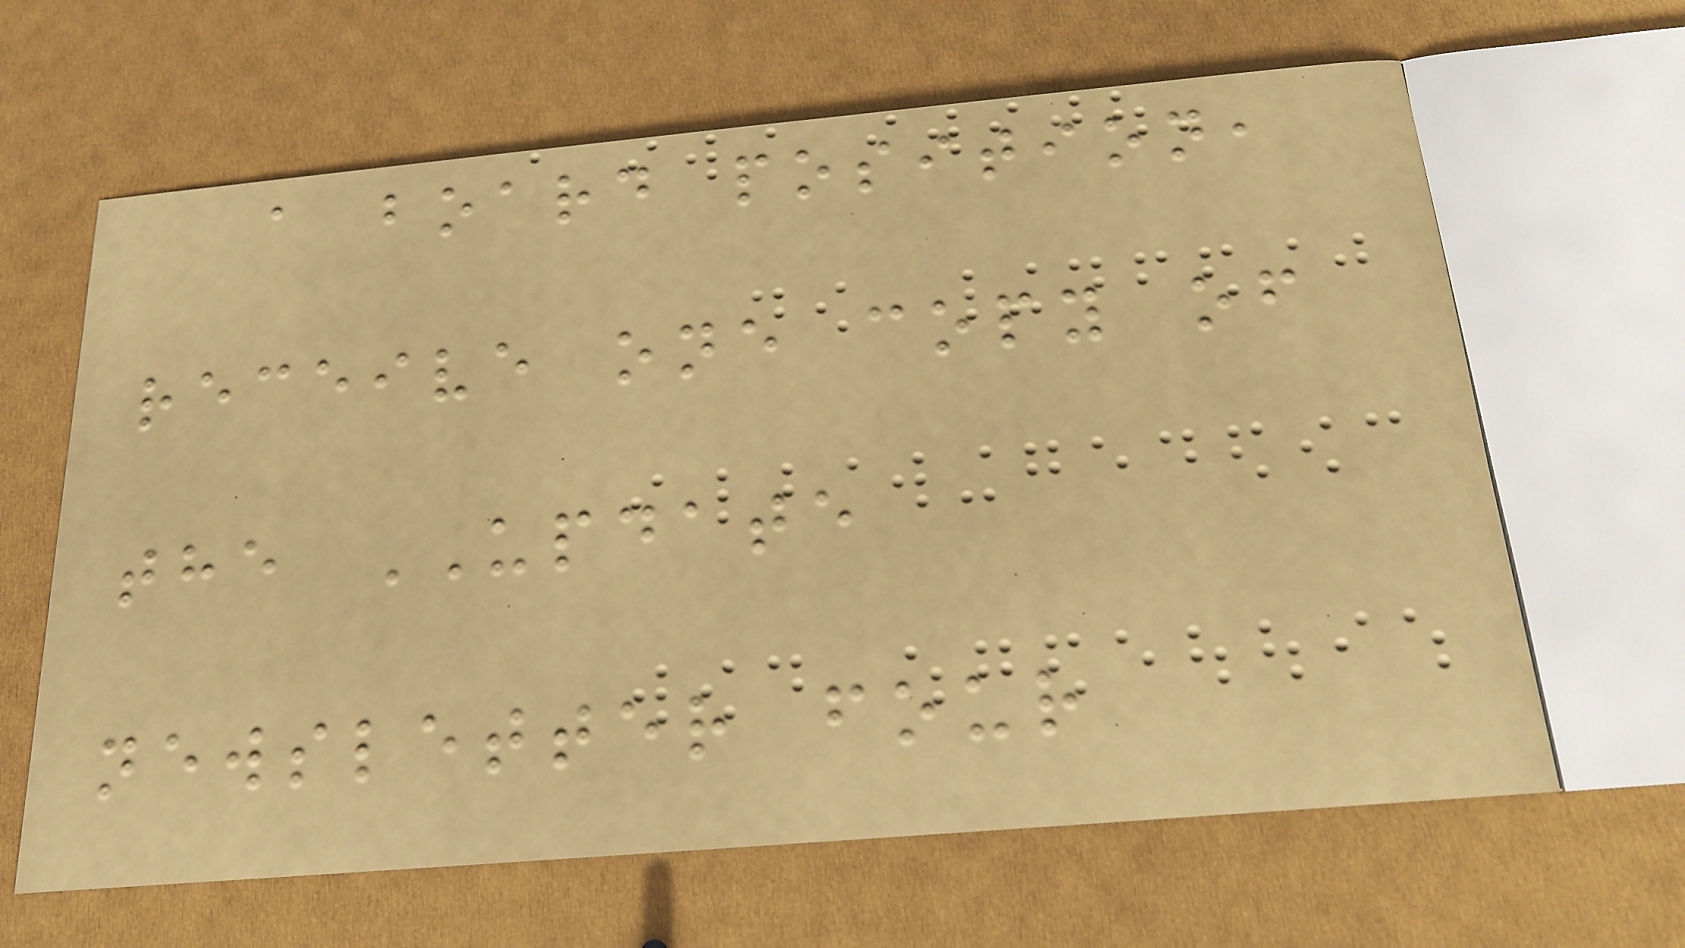a board position,
receive one copy of
the UPDATE
newsletter four
